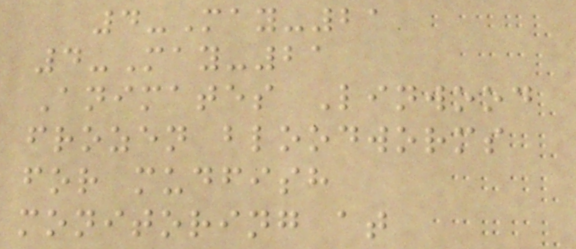4-May-21
4-May-21
Animates Linwood
frozen bloodworms
for mudfish
monitoring at
